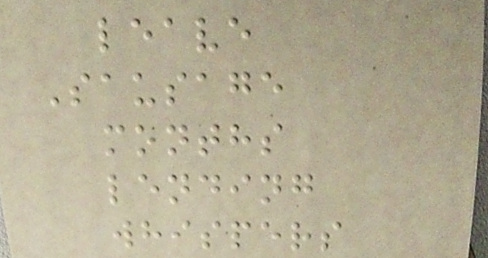leave
Sausage
months
lending
whispers
